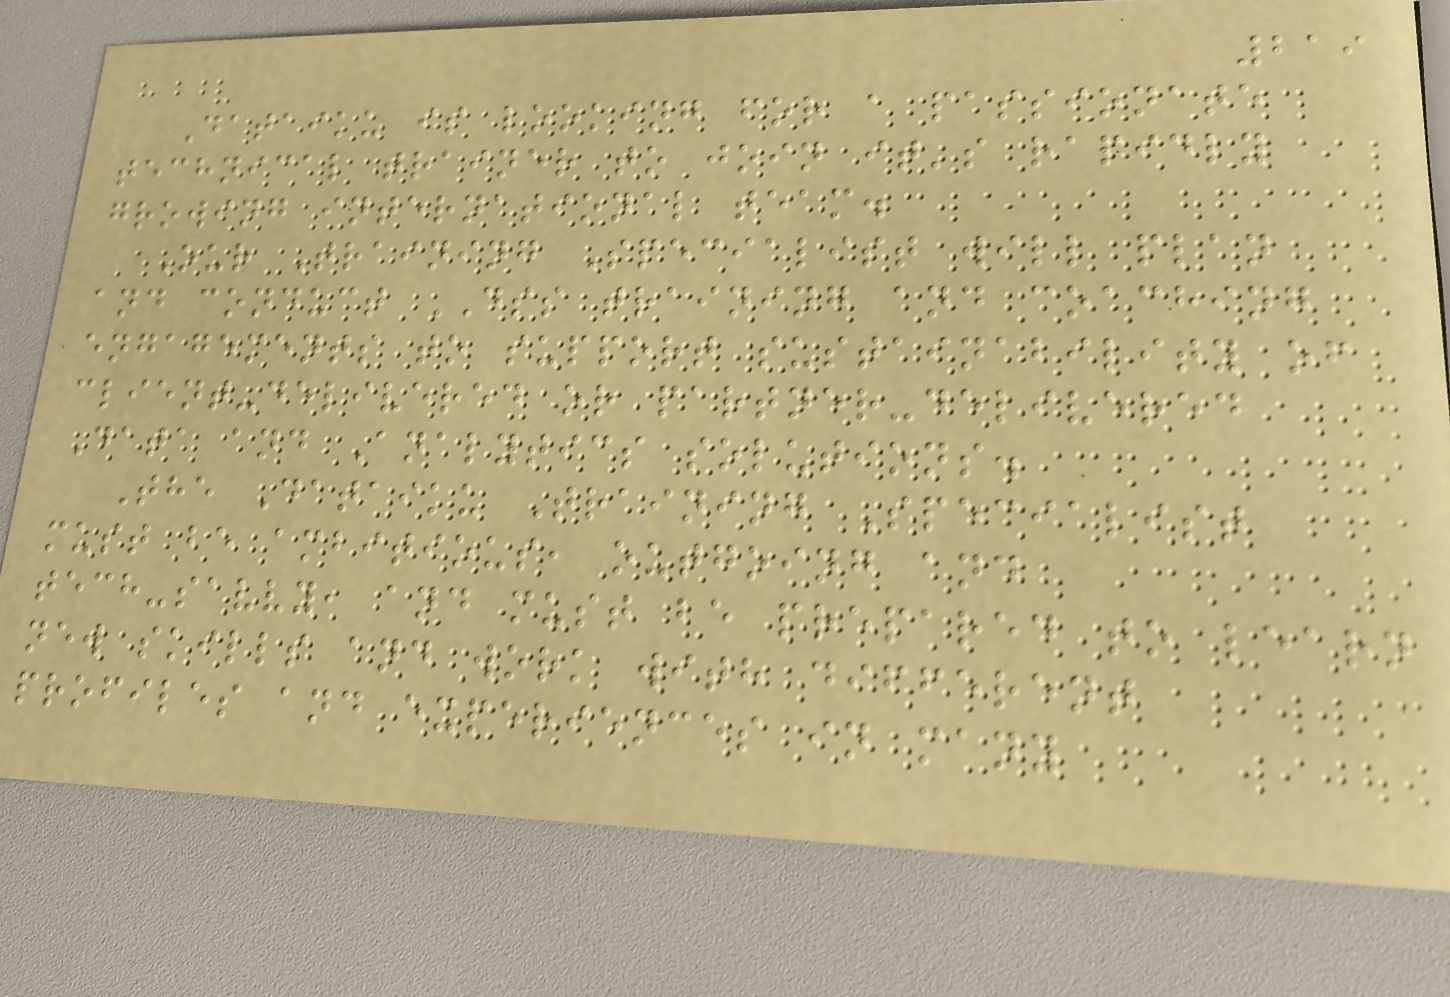219
Dataiku is looking for a passionate
technical trainer to join it's rapidly
growing international team.
Our Training Specialist will plan
and conduct DSS training and coaching
engagements to support sustainability of
client-delivered or partner-delivered
Data and Analytics solutions.
The Dataiku Training Specialist
must be ambitious, outgoing and
tech-savvy, and must be prepared to learn
new skills and work with different
profiles and experiences in many
